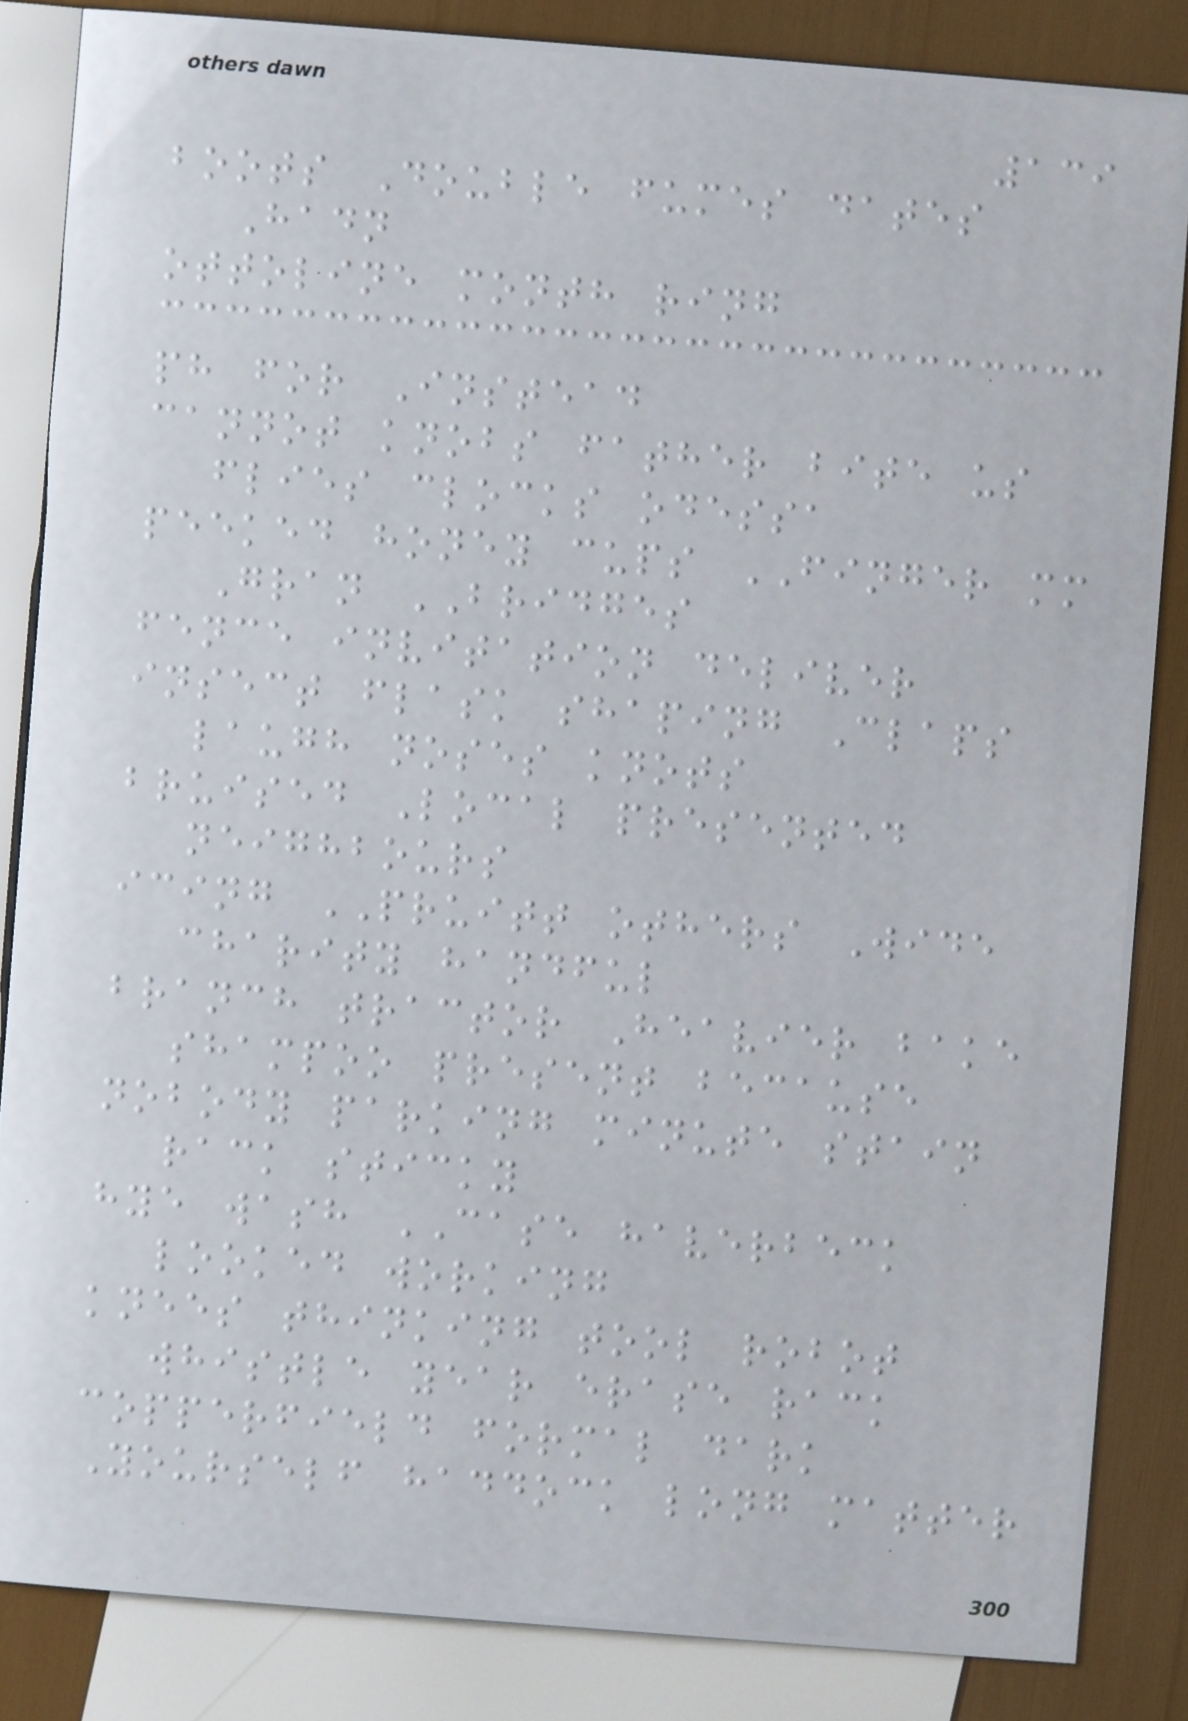139
boots Double fumes dates
Hadn
ottoline month ring
ph for Instead
cannot knobs father bite us
flies clocks odessa
peeked honey cups FINGER mm
Gran BRIDGES
fence invitation deliver
insect flask shaping Claps
laugh noses knots
bruised Local presented
neighbours
icing PRUITT others Wide
charity handful
branch tractor Heavier bake
shampoo present because
nobody parking minute stain
rack sticky
hye wash CASE haverbeck
looked working
knees thinking tool robot
whistle year erase rack
copperfield formal dark
Yourself haddock long matter
